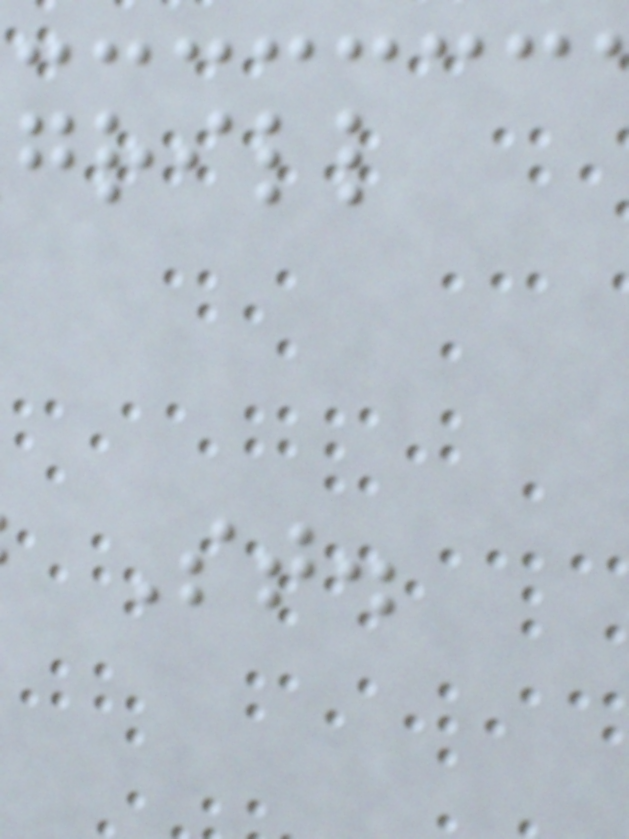grill
St.
